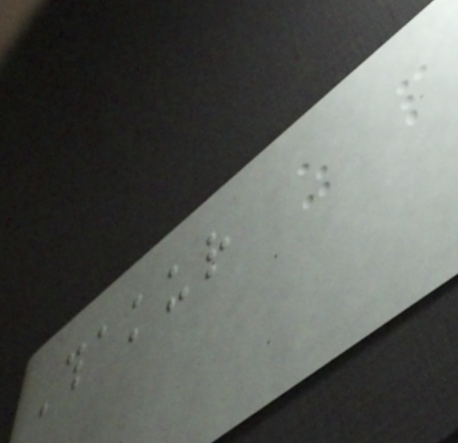Thakur
